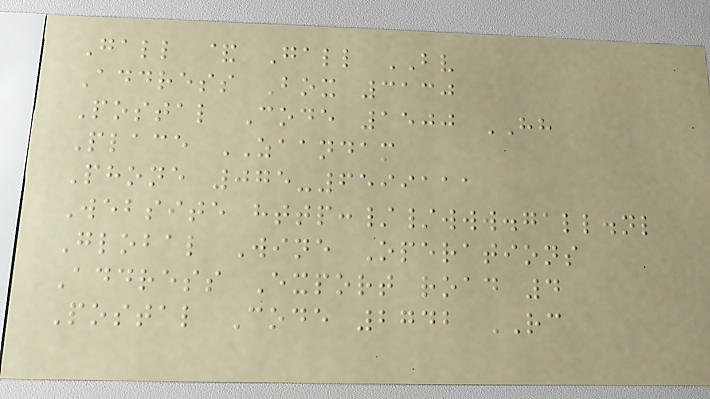Gall & Gall BV
Address Box 3130
Postal Code 1500 HH
Place ZAANDAM
Phone 075-6599111
Website http://www.gall.nl
Global Wine Operations
Address Export road 4
Postal Code 2742 RC
